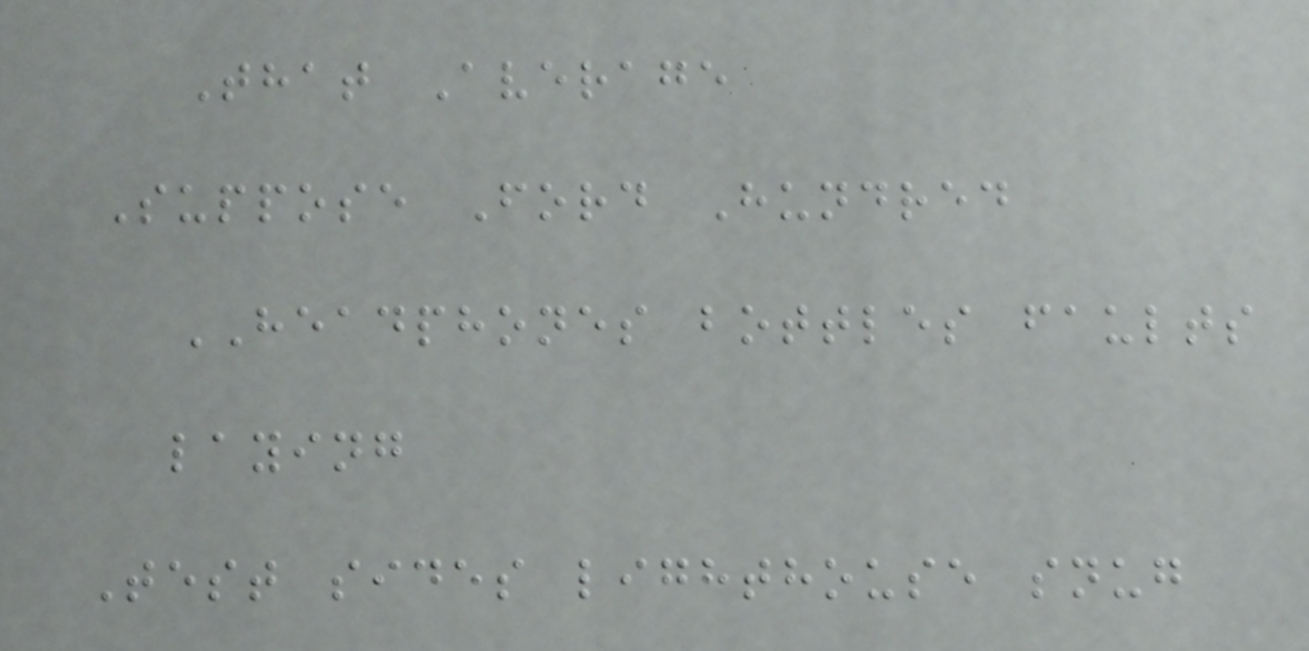That Average
Suppose Ford Hundred
HEADPHONES bottles faults
laying
Test sides lighthouse snug
